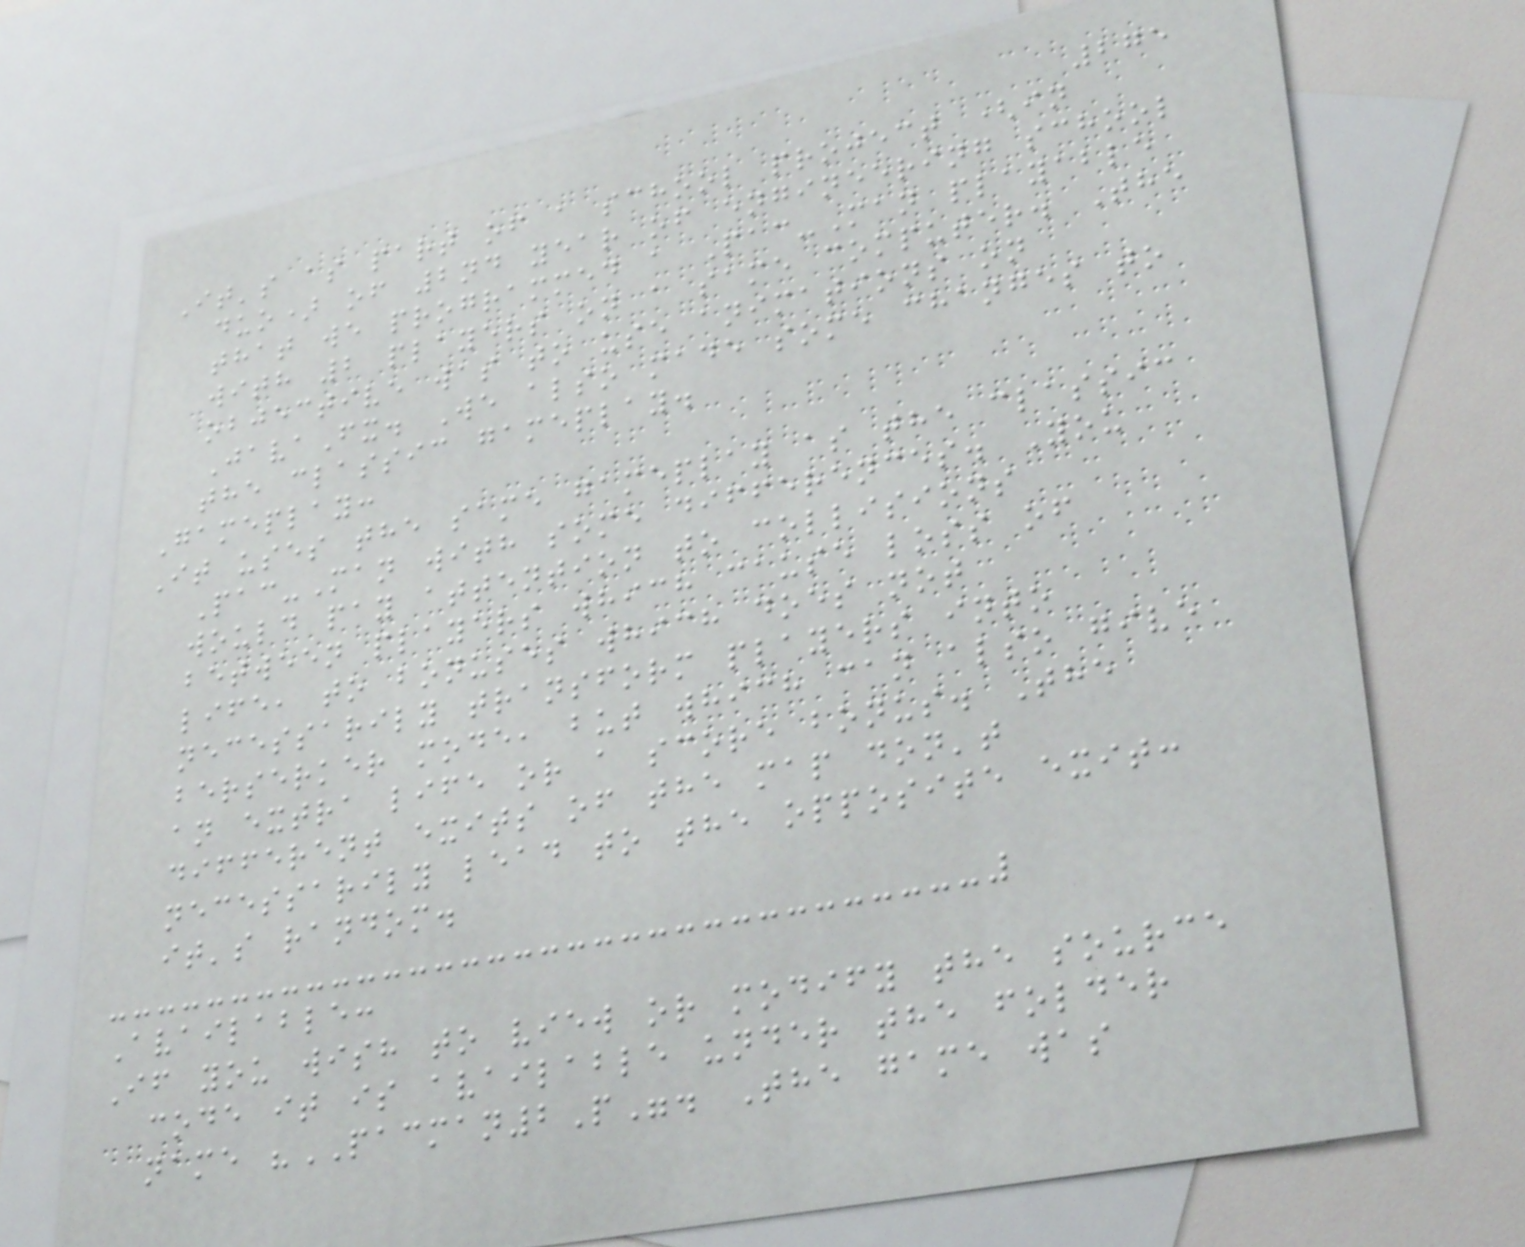275
It's as part of a school project (in
duo) of 2nd year of engineering school
that we programmed a Pac-Man playable
with 2 players on a same computer. The
objective was to use animations on
JavaFx. We also made some changes to
the classic gameplay.
Gameplay:
It uses the same gameplay as the classic
Pac-Man with some differences. You
would pay attention to collisions
between players which cause loss of
life, to bonuses which does not
necessarily transform players into
berserker mode, but which can also give
an extra life or a score bonus. The
different exits of the map don't
necessarily lead to the opposite exit:
it's random.
Available:
If you wish to view or modify the source
code it is available under the folder
name "PACMAN2P". The game was
